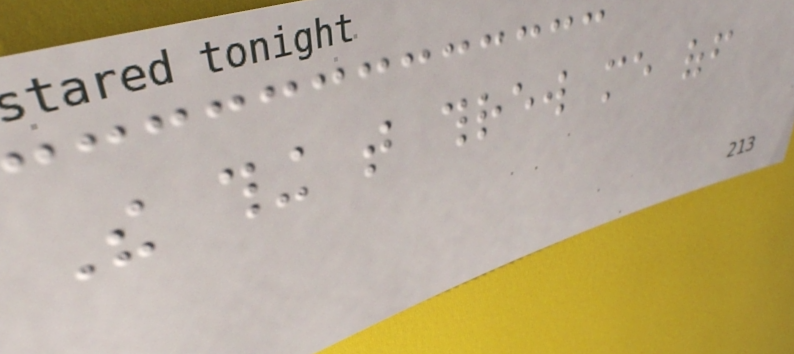The thing that threw me off
